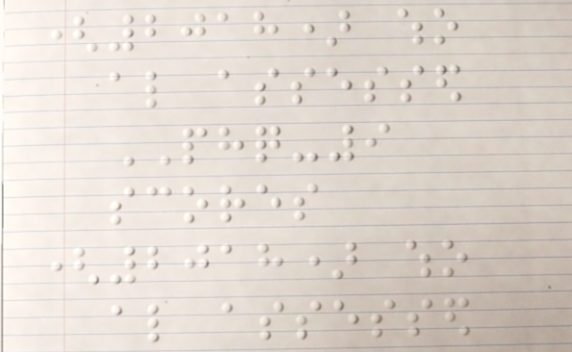(2018) who
also assessed
PHQ-9
scores
(2018) who
also assessed
